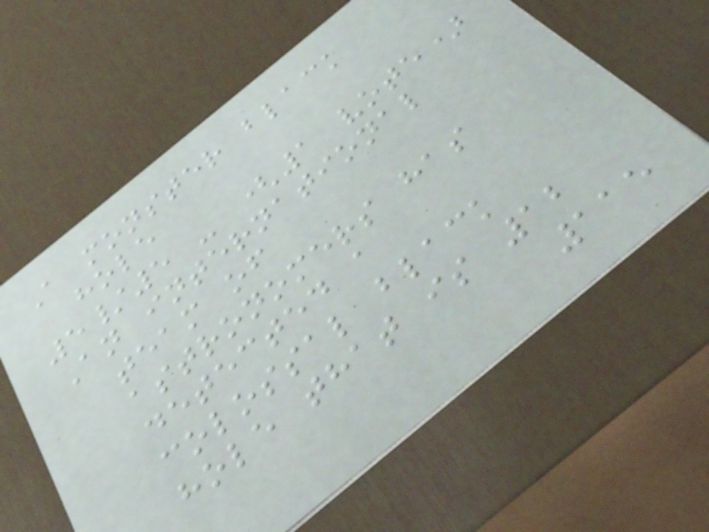A monster black
hole
5/5 - (1 vote)
An international
team of
astronomers has
detected a
colossal black
hole that is 12
115
